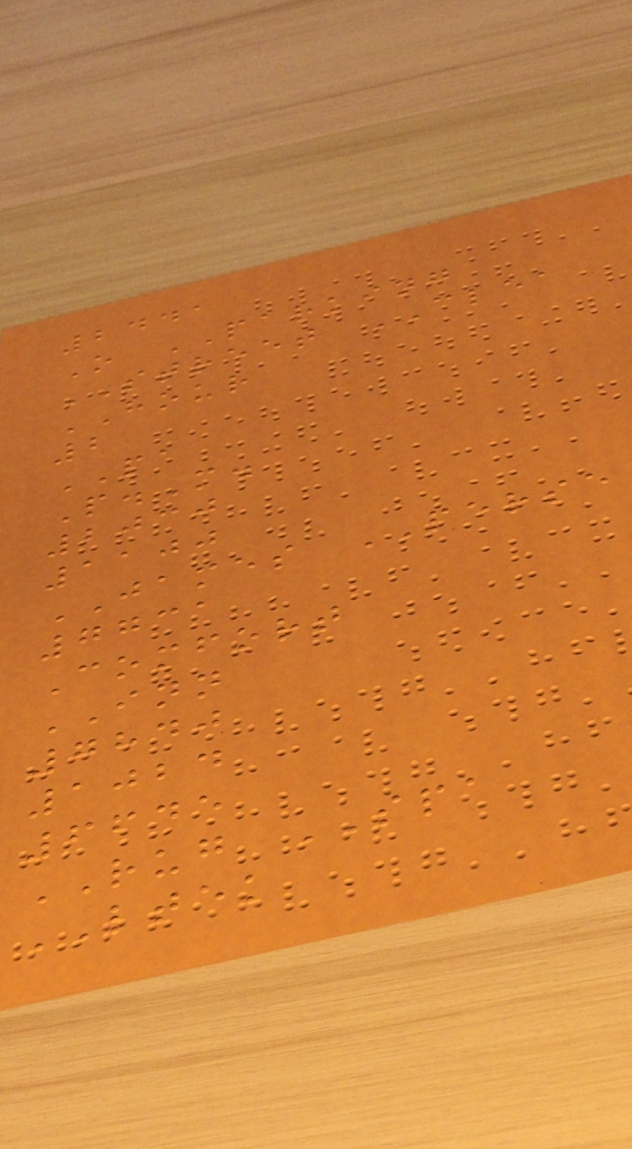2441
O PARKING
STREET CLEA
HOUR
2
PA
P.M.
2030
1100
JAMES PERSE
7731
Comfort
INN
7840
1024
6645
RUG SPA
LTEK
